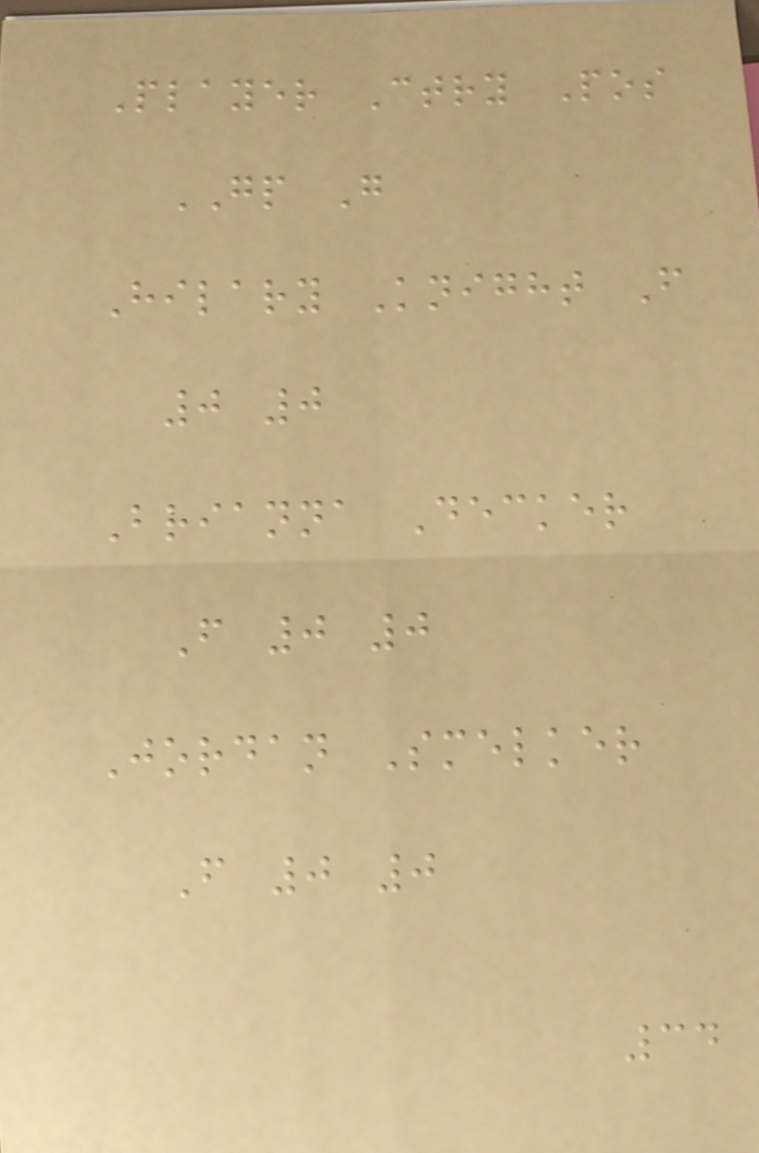Player Ctry Pos
GP G
Hilary Knight F
0 0
Brianna Decker
F 0 0
Jordan Smelker
F 0 0
34
